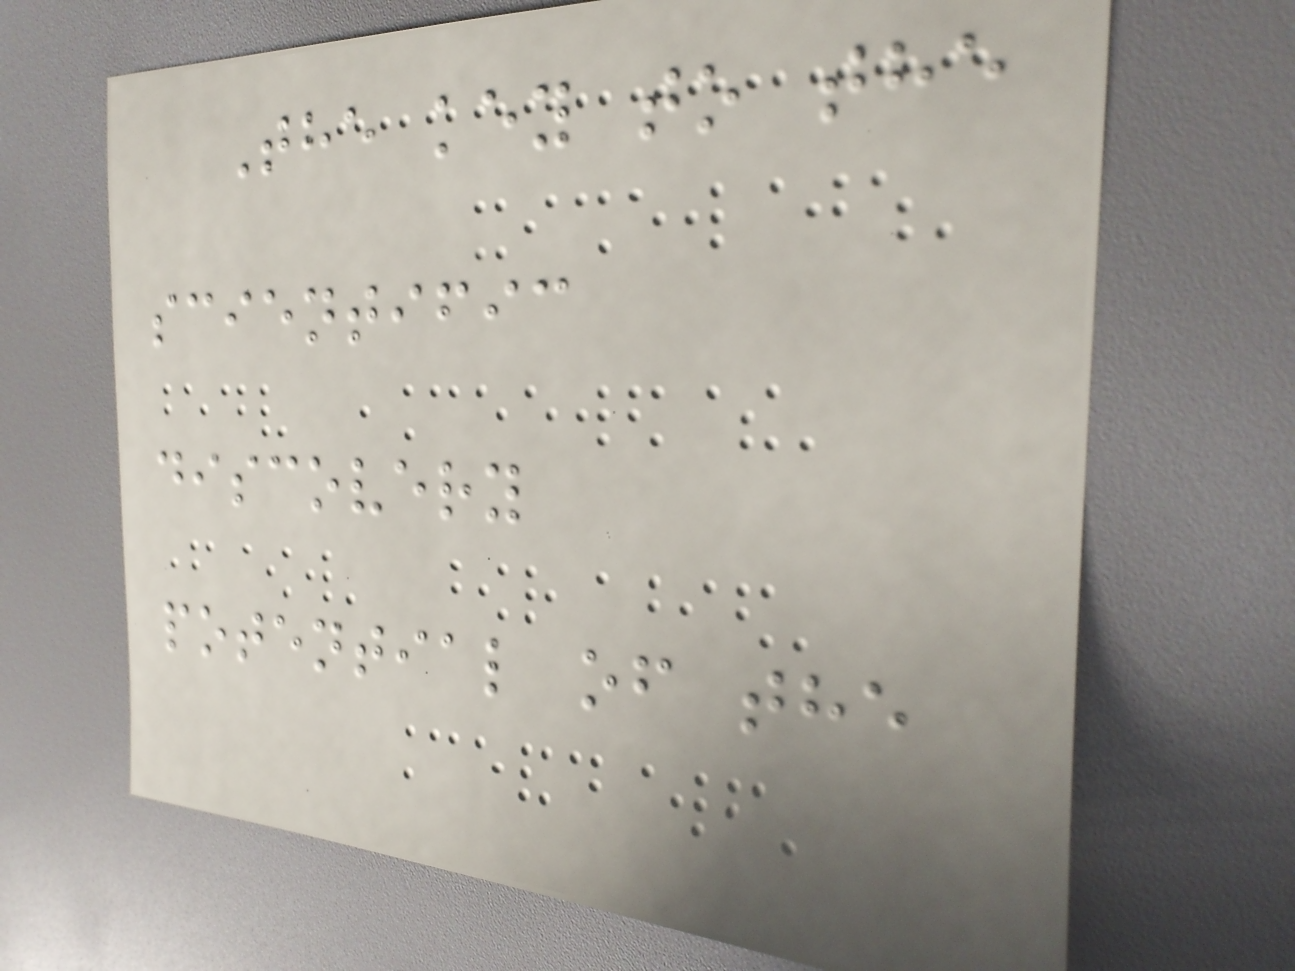The key to the
scientific
discovery
potential of the
